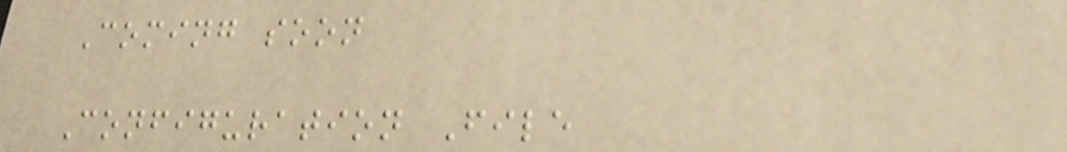Coming soon
Configuration File
